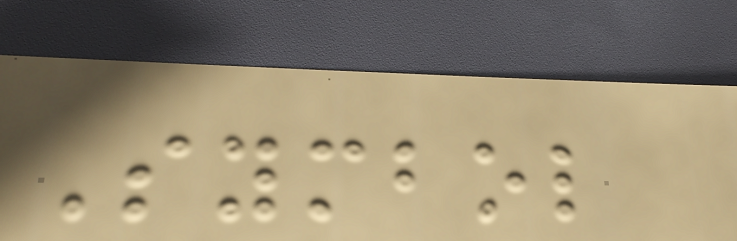Symbol
